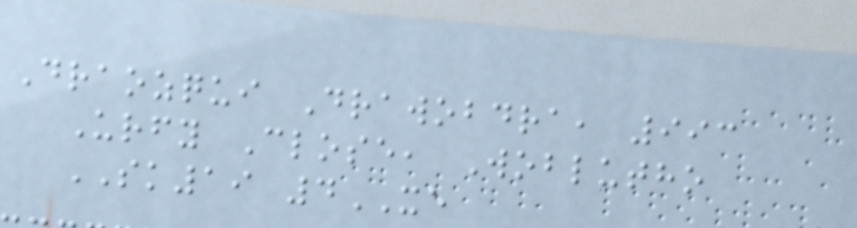Draozqui Drawobdra, 993
Urfy Close, Woblutho
SK19 4XE
